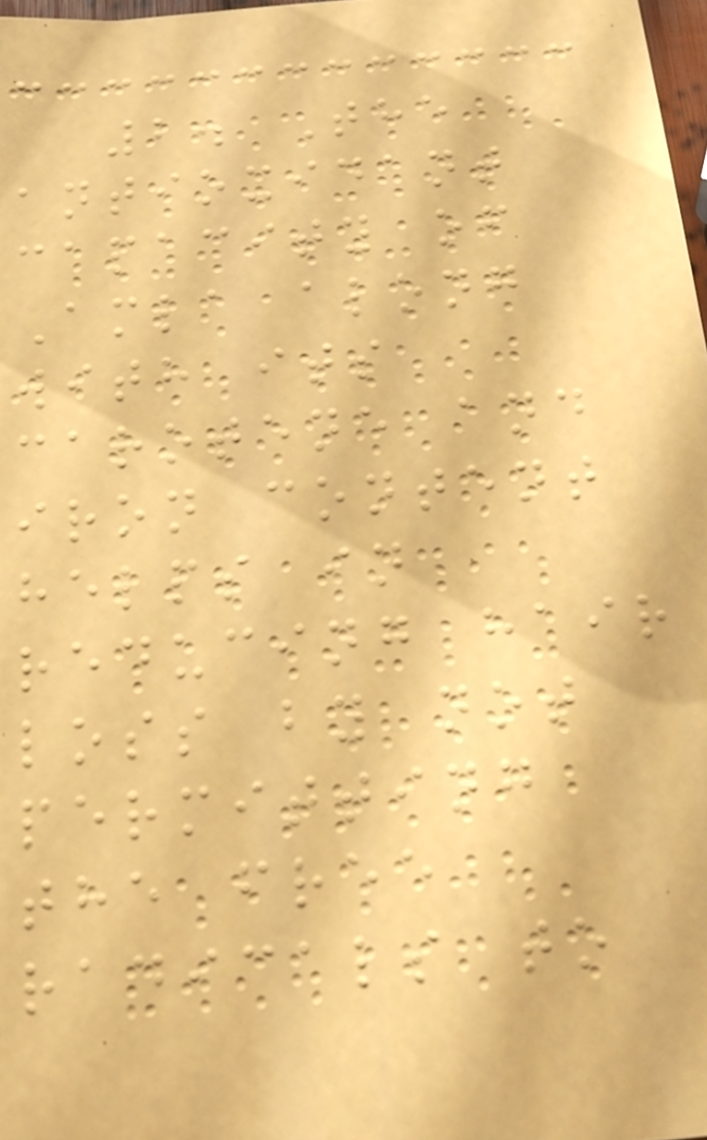2. The
antioxidant
capacity of
Amla along
with its
carotene and
iron content
helps in
reducing hair
loss by not
permitting
the free
radicals to
